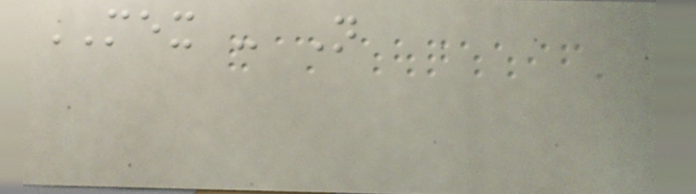MEX - Not
